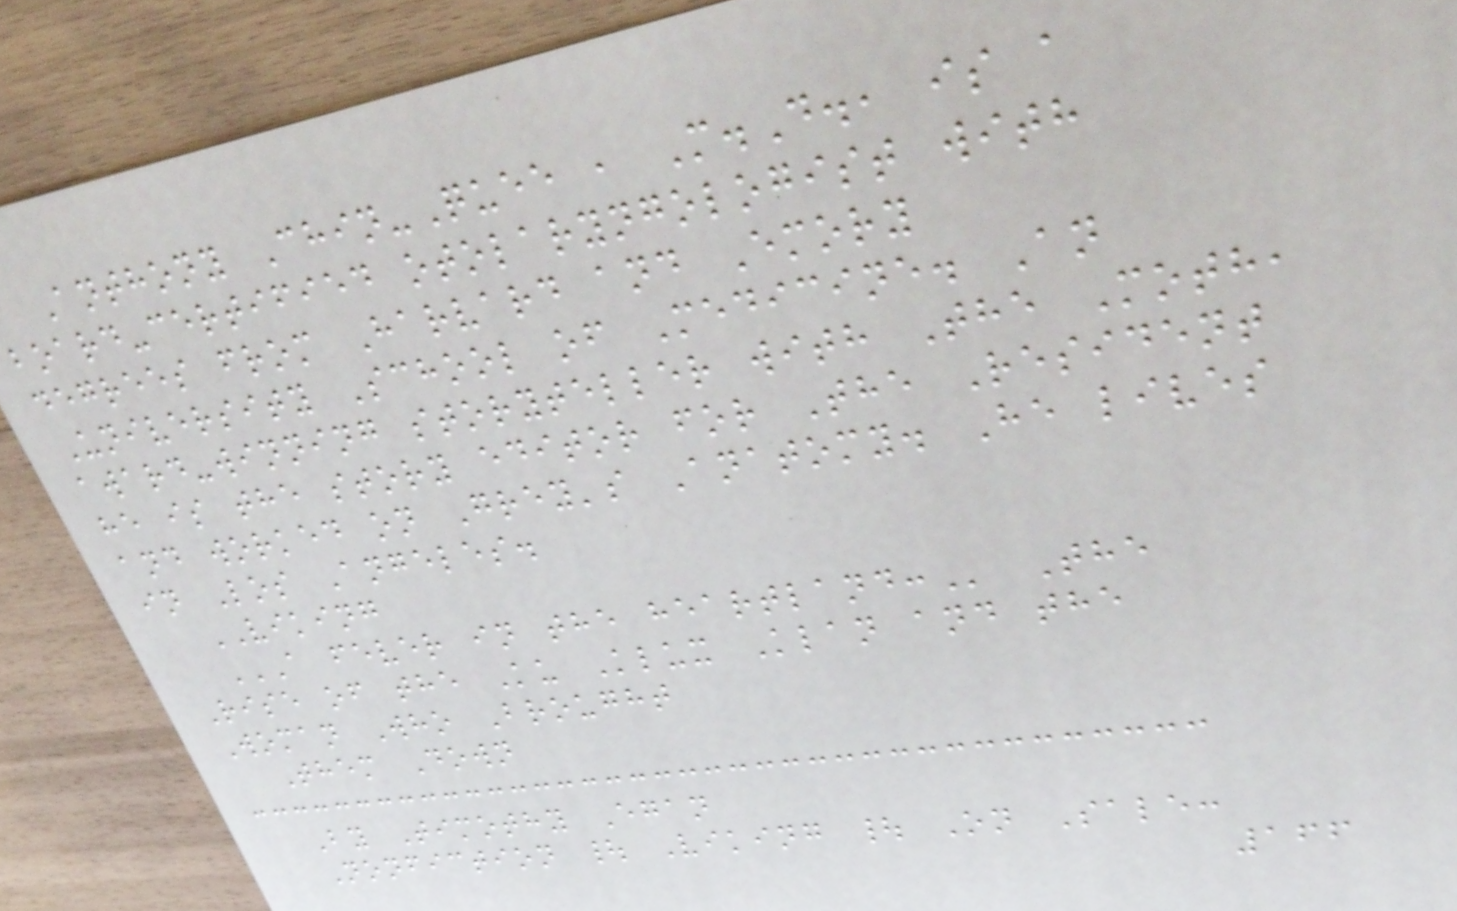Anthony Chin-Quee , M.D., is a
board-certified otolaryngologist with
degrees from Harvard and Emory
University School of Medicine. An
award-winning storyteller with The Moth,
he is the story editor for The Resident
and worked on Grey's Anatomy. He lives
in Los Angeles.
VIKING
A FEVER IN THE HEARTLAND: The
Rise of the Ku Klux Klan and the
Woman Who Brought
Them Down
By Timothy Egan
Nonfiction | Viking | On Sale:
166
